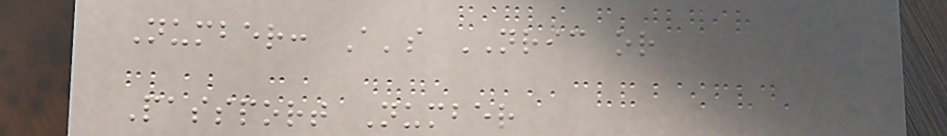Number: A's NRIC or
Passport Number
